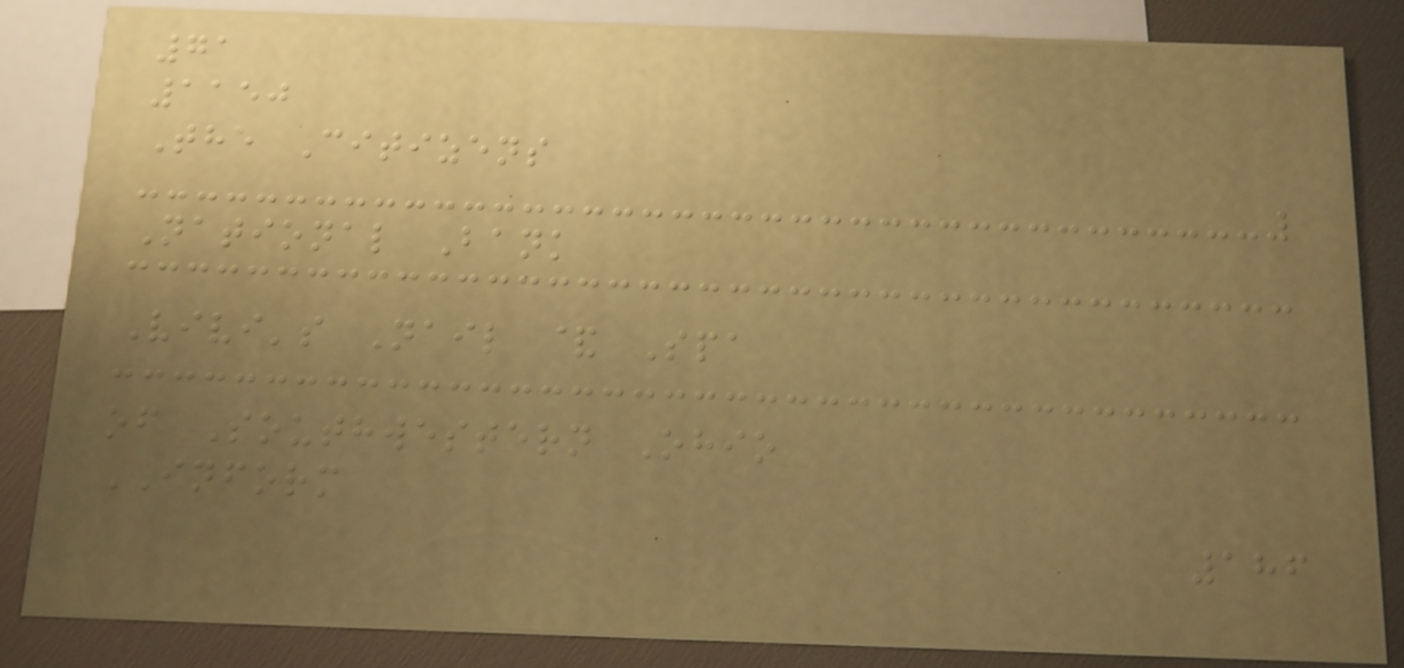71
1150
The Citizens
National Bank
Vivi's Nail & Spa
of Southwestern Ohio
INFORM
186
